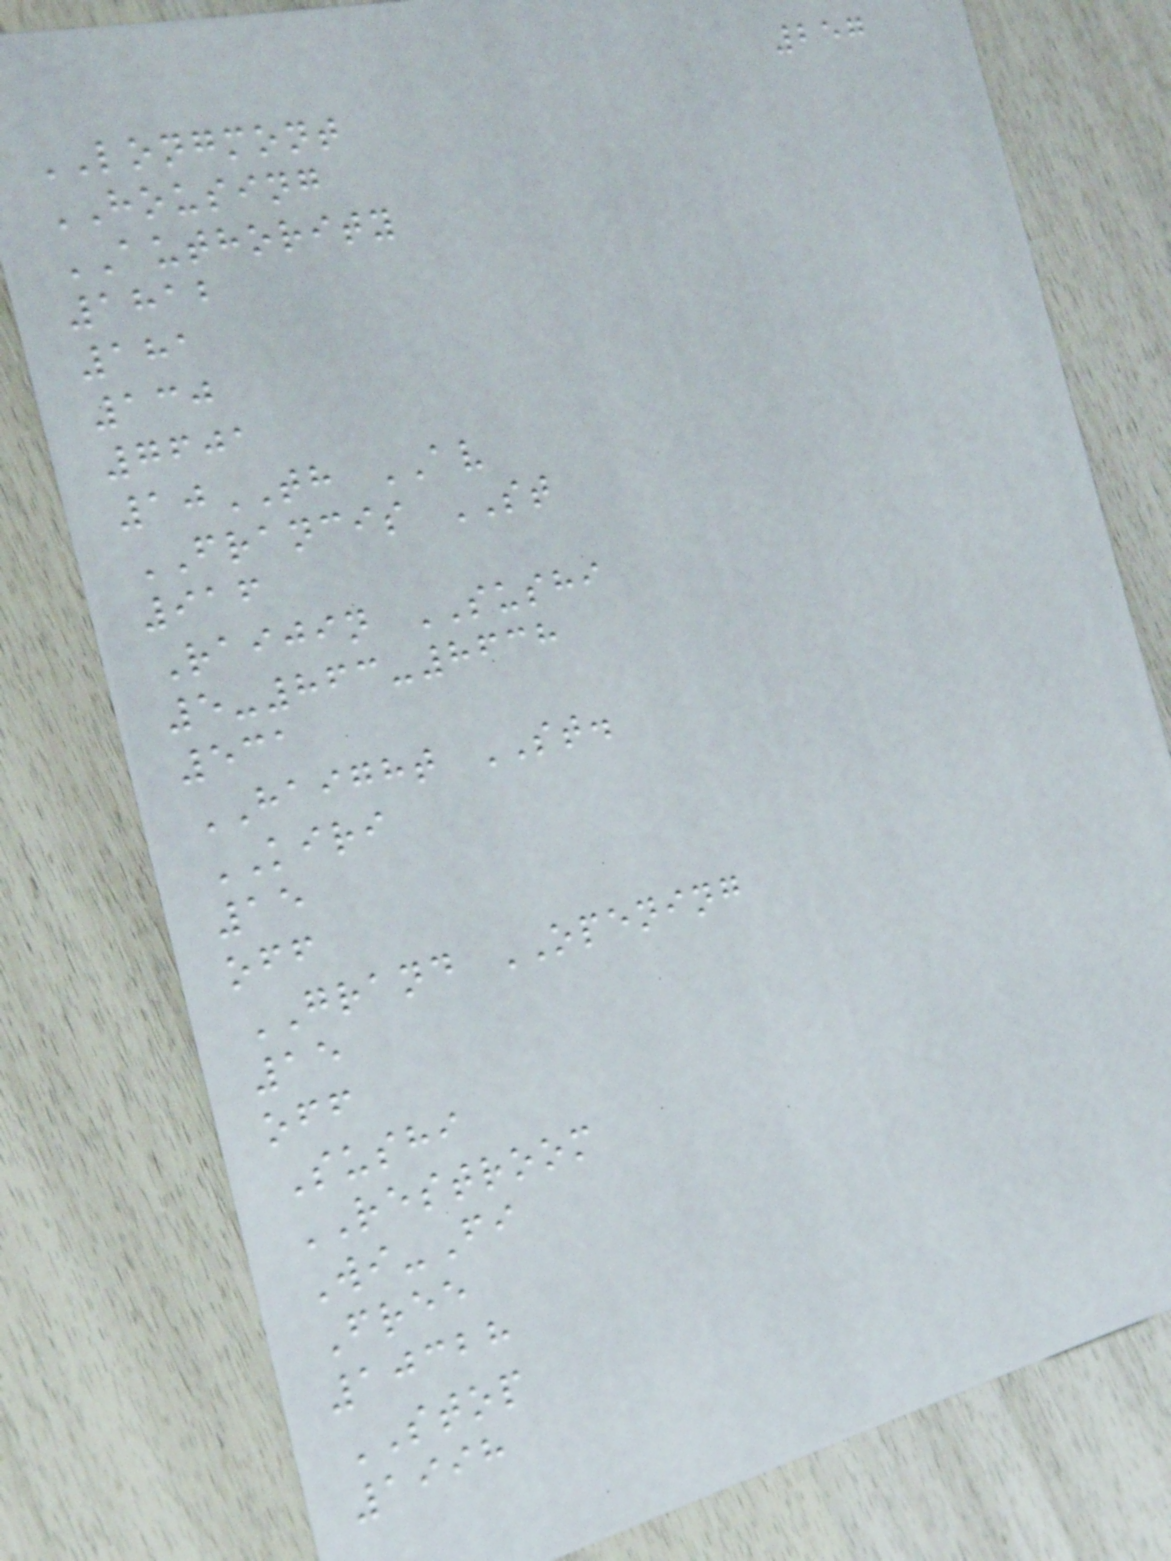257
LONGMONT
HOUSING
AUTHORITY
1812
181
130
7601
10TH AV
FRANCIS ST
916
Raijin SUSHI
5-863-8638
531
HAIGHT ST.
KIRI
15
off
GRAND OPENING
15
off
Sushi
RESTROOM
Wi-Fi
Free
10328
STOP
1998
